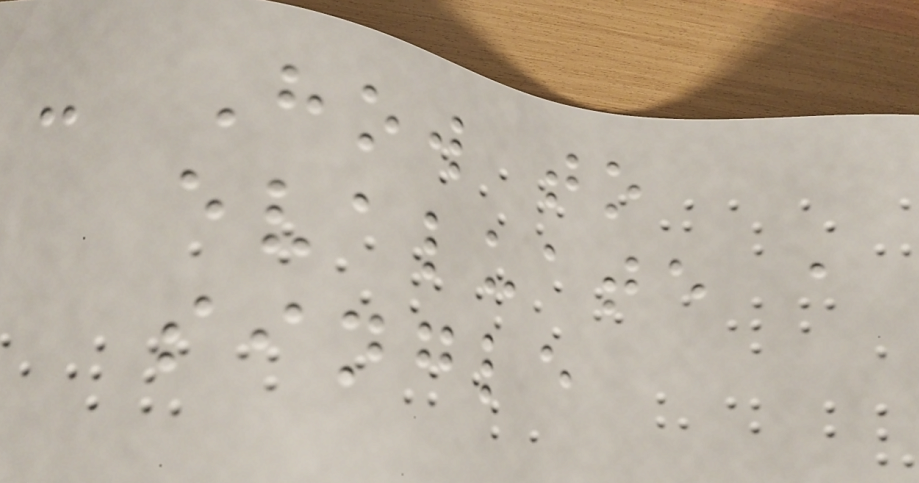- How to
evaluate a
single
